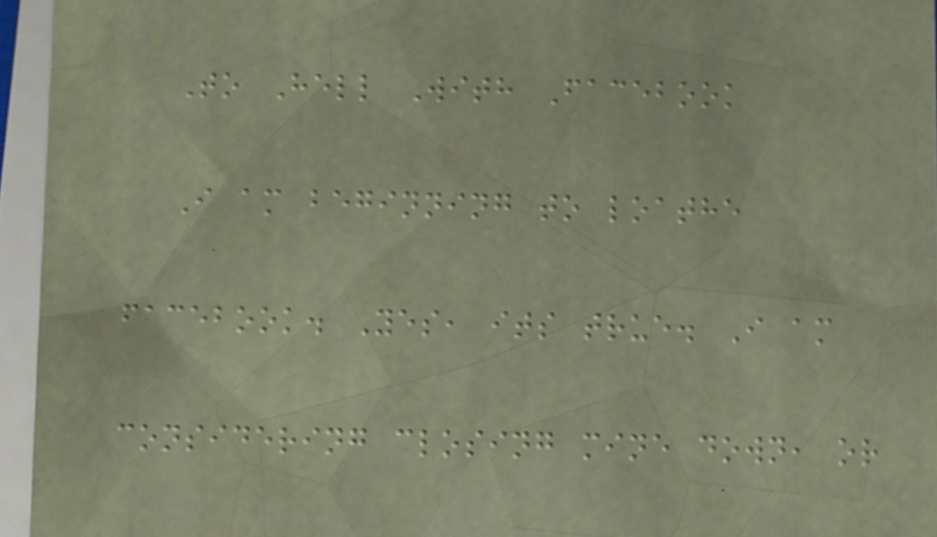To Hell With Facebook
I am beginning to loathe
facebook. Yes, its true. I am
considering closing mine down, or
